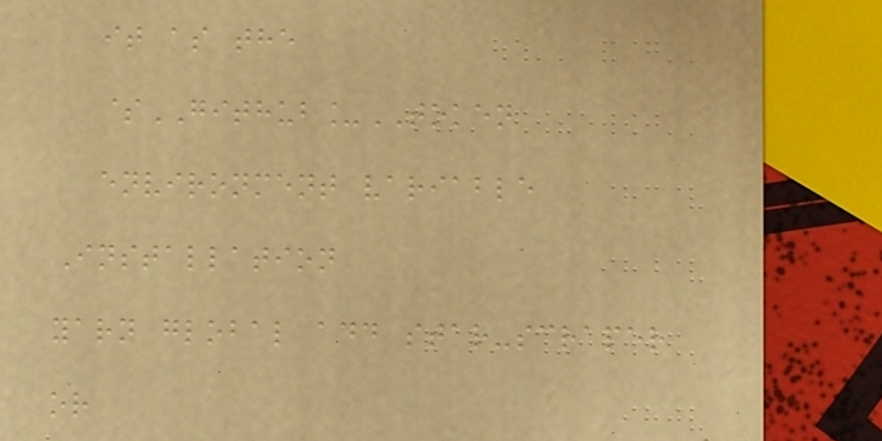it as the
$GITHUB_TOKEN
environment variable
Installation
yarn global add star-scraper
or
